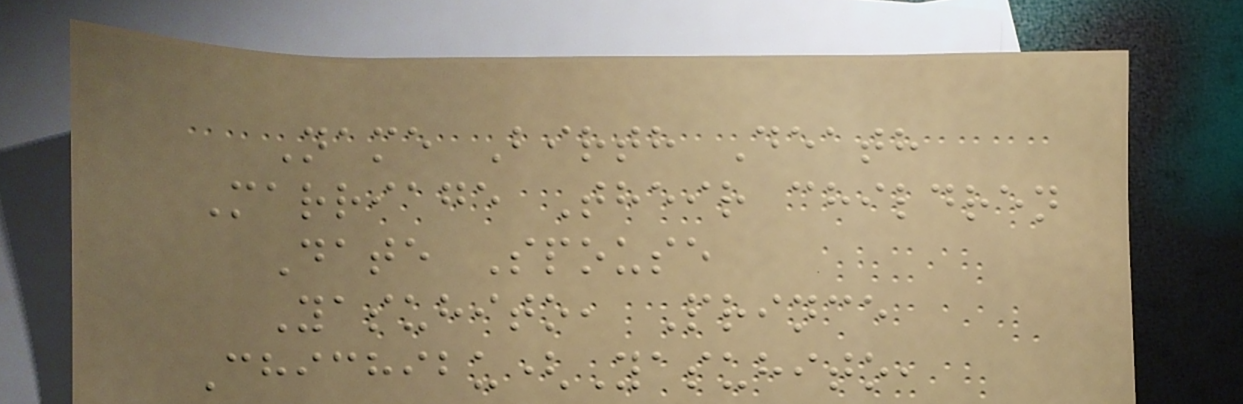Name Birth Death
Marriage Their children
Date Spouse
Yasuhito, Prince
Chichibu(Yasuhito,
